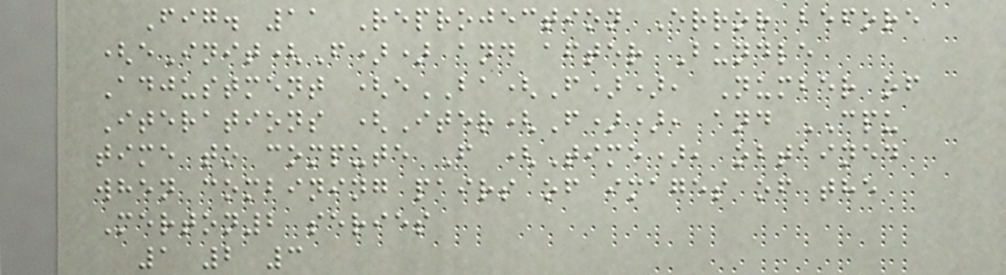Fig. 11 Reprojection Error before
(eInit(F)) and after Bundle
Adjustment (eBA(F)), Number of
Iterations (Iter(F)), and CPU
time to compute F (Time), obtained
when combining pairs of images of the
Merton2 series
1 2 3
